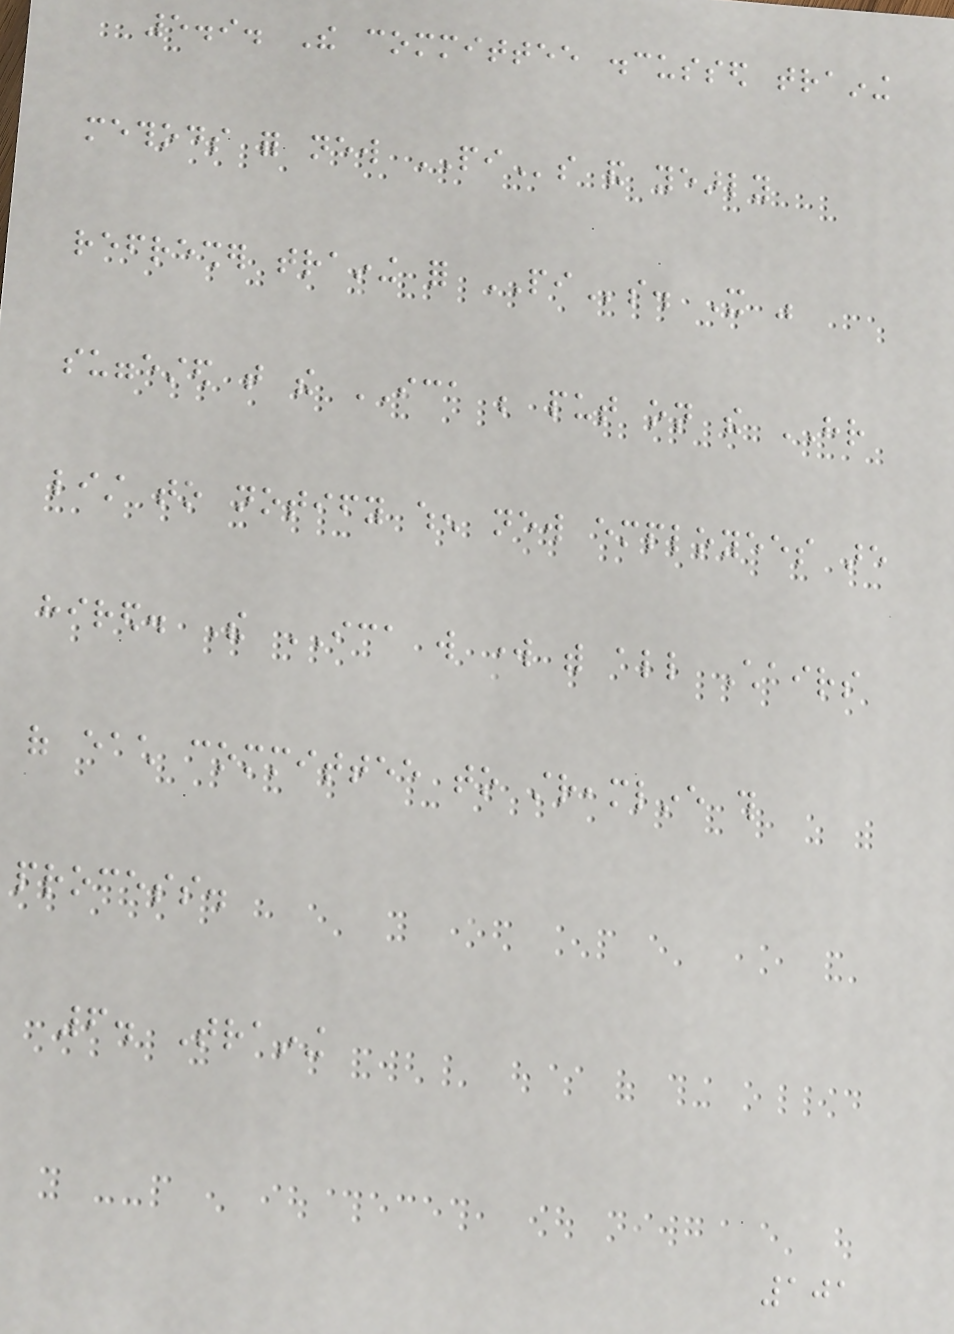5.9. The committee discussed training
methods for new PIs and yearly
refresher training for PIs. It was
suggested that the ICA be put on the HR
list to notify when new employees are
hired. The ICA will work with all Chairs
of each committee to streamline this
process.
6. Training
101
